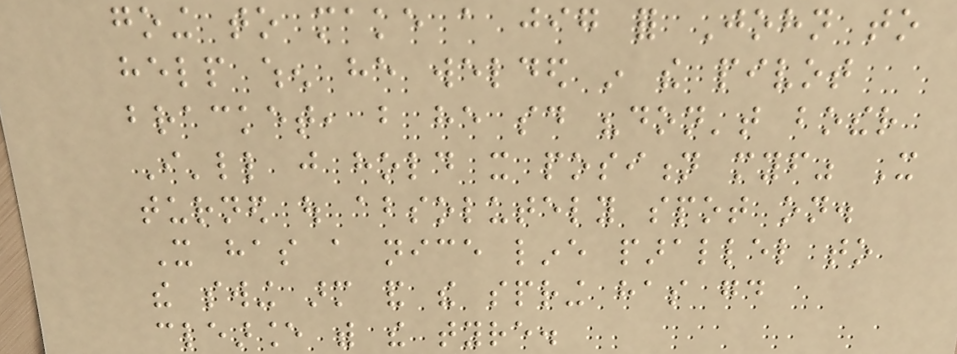going to make a jig for John to
help when he welded in the pivot
bracket, but he said "don't bother
I'll just hold it position myself" It
turned out absolutely spot on.
It has a nice line parallel to
the swing arm and the spring has good
clearance with the tyre.
